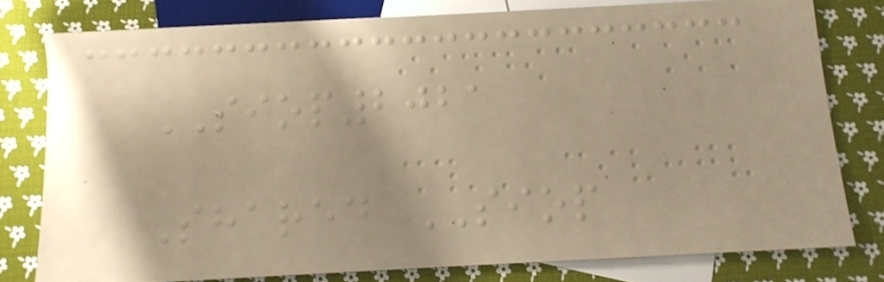SIOP2021
Shared SIOP
